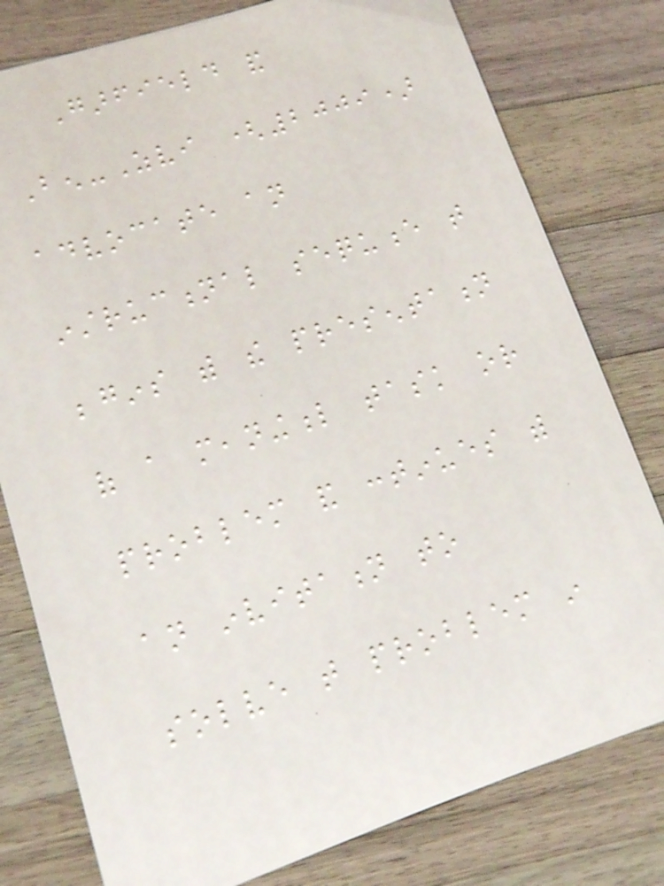Garfield and
Ben-Zvi (2009)
advocate an
instructional sequence that
begins with the presentation
of a meaningful task or
problem and continues with
an invitation to
solve that problem in
